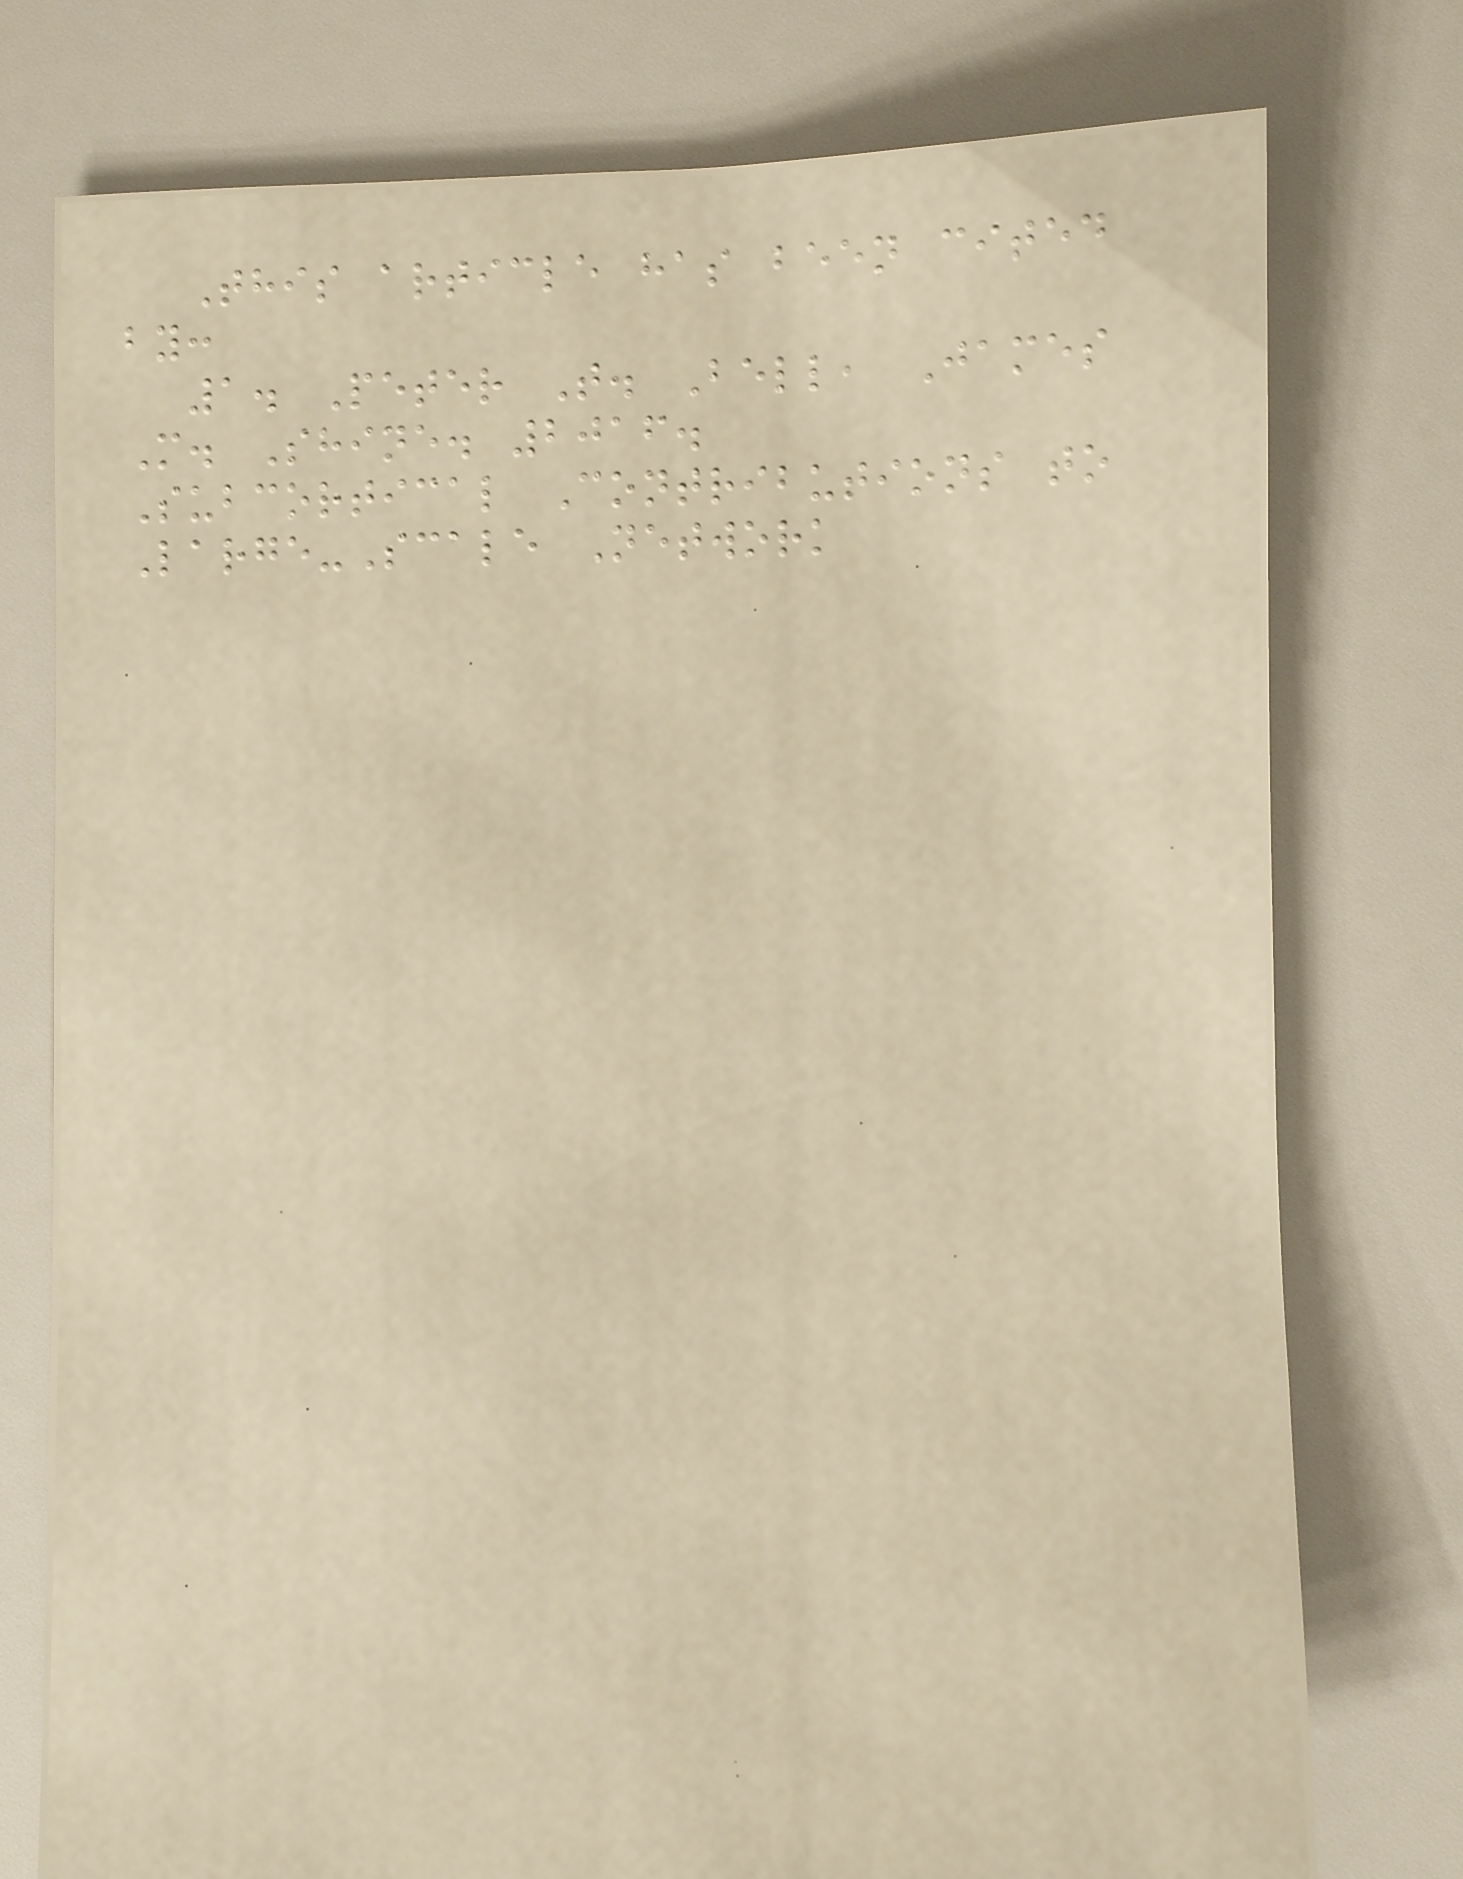This article has been cited
by:
1. Peter T. Bell, James
M. Shine. 2016.
Subcortical Contributions to
Large-Scale Network
